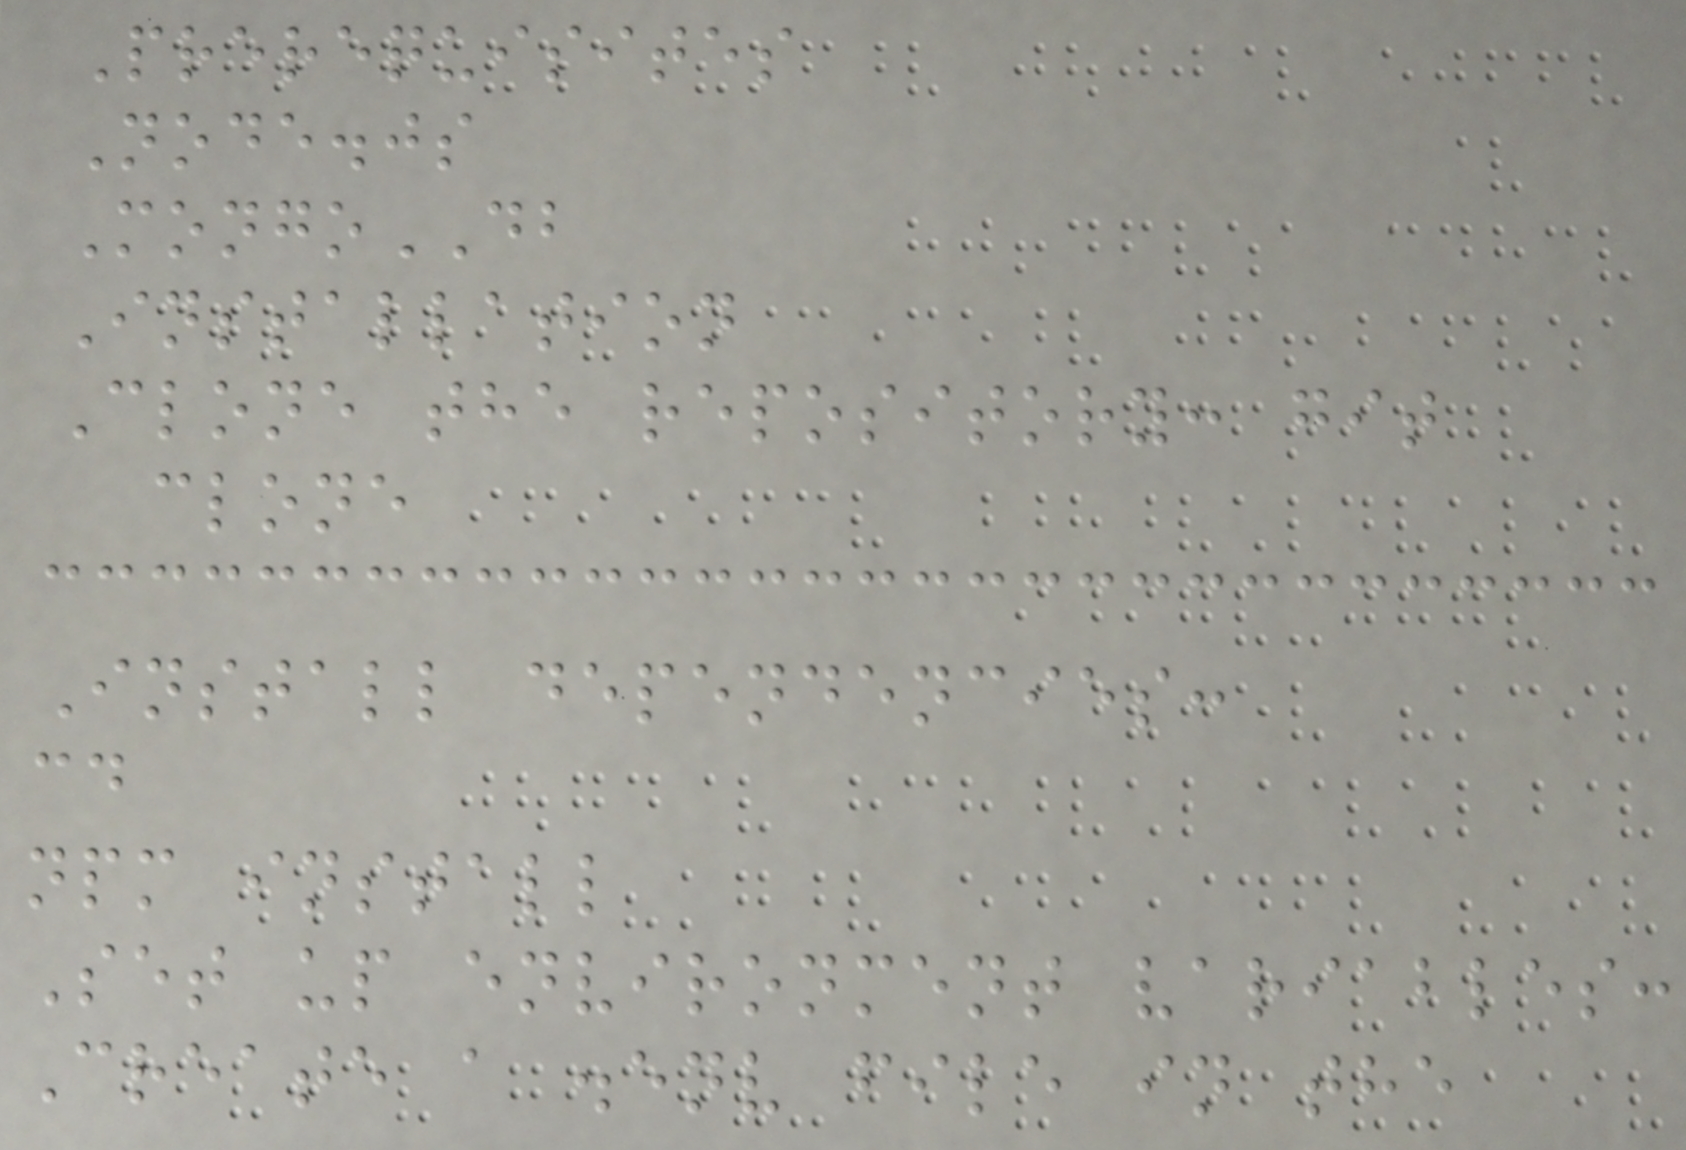Prerequisites
Node.js
MongoDB
Installation
Clone the repository: git
clone
Install dependencies:
cd
npm install
Set up environment variables:
Create a .env file in the
